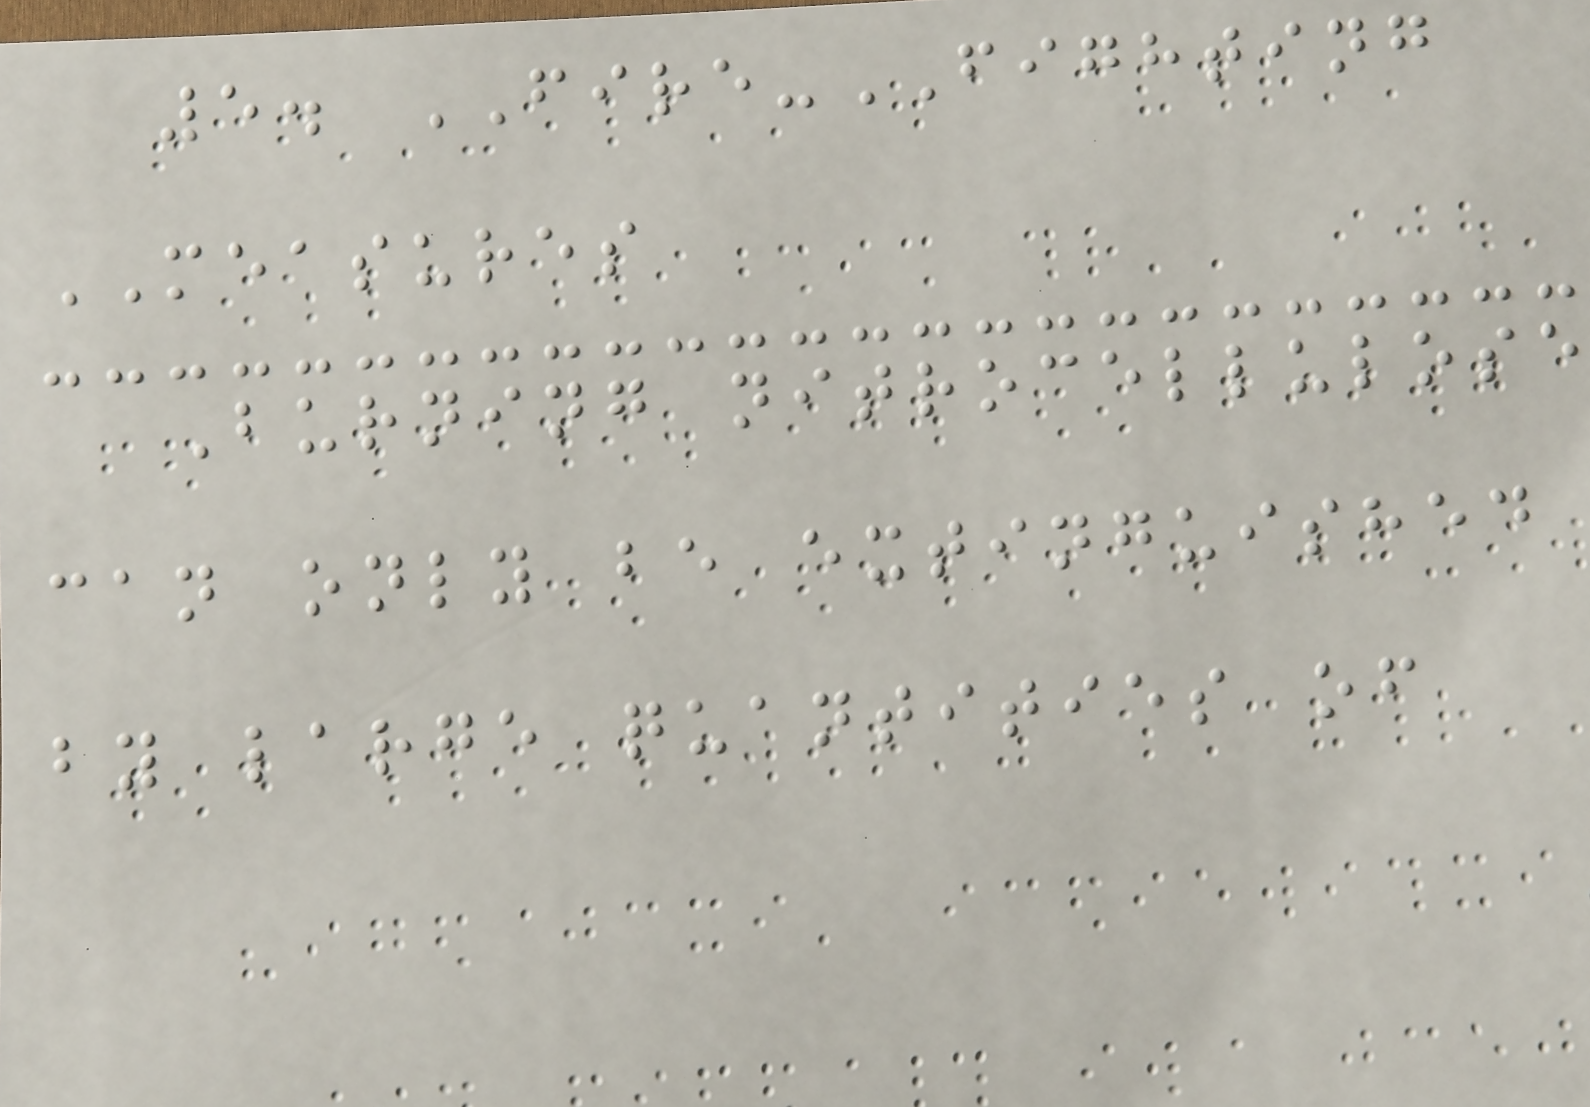5. FIRE-FIGHTING
MEASURES
Burning nitrocellulose
can only be extinguished
by large quantities of
